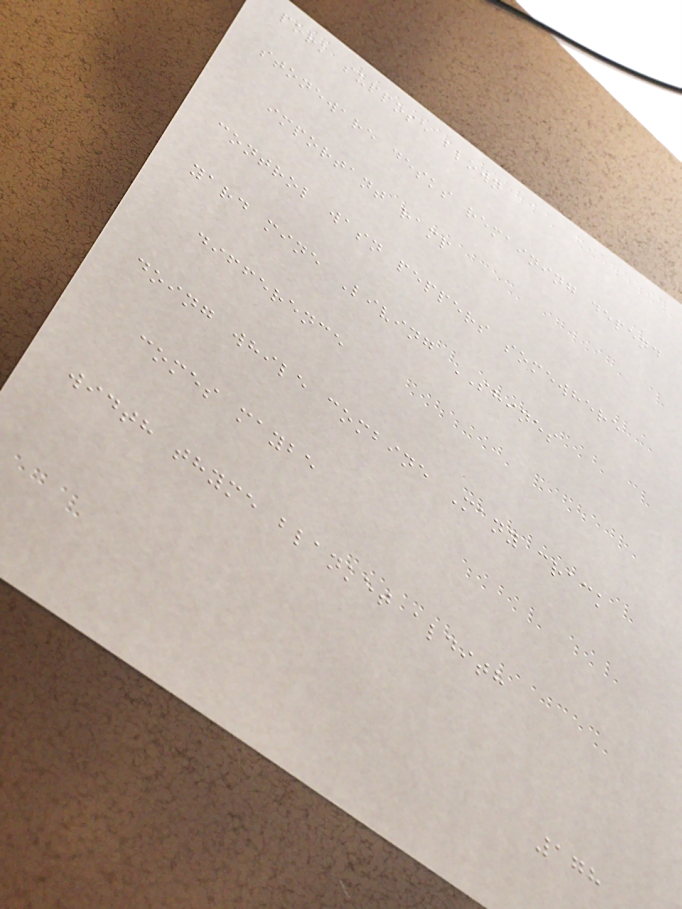pork suppose blown
stoneware desks remaining depend
important ramp
control wasn peppers somewhere
yard mine Living SHINES
difference
doing while combine Many crack
comes maybe
width thyme blanket aldith
178
